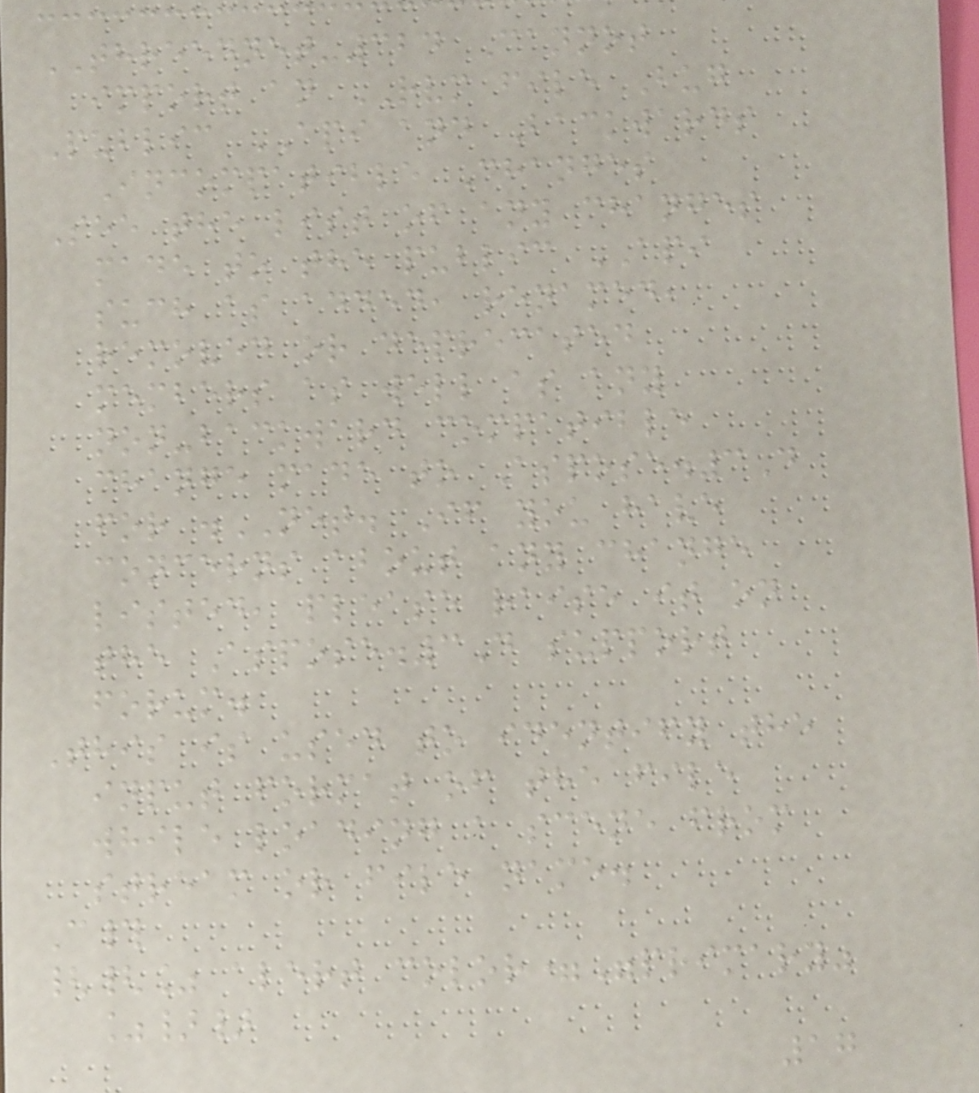THREEDNET-324 Cannot
import an RVM file Bug
Public API and Backwards
Incompatible Changes
See the list of any changes
made to the public API
such as added, renamed,
removed or deprecated
members as well as any
non-backward compatible
change made to Aspose.3D
for .NET. If you have
concerns about any change
listed, please raise it on
the Aspose.3D support
forum.
This is used to identify the
input format of the file
while loading a scene from
stream or file name.
C#
{{% alert color="primary"
%}}
17
